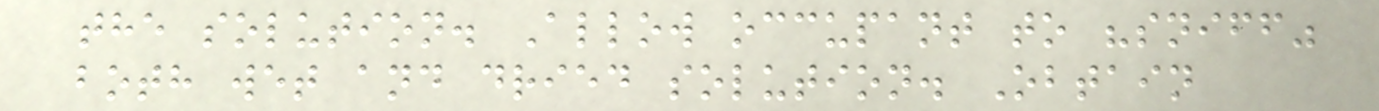the solution. Allow occupant to "sniff"
both wet and dried solution. Obtain
